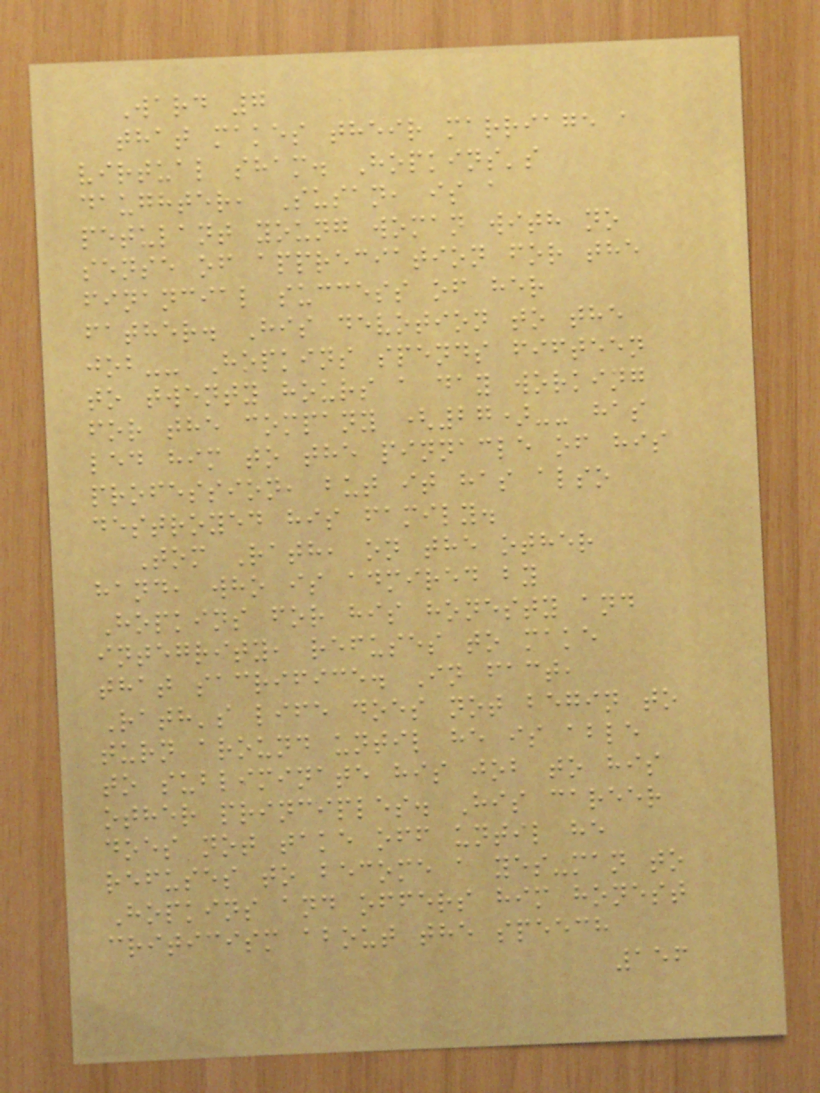Ward 7
that makes their marriage a
virtual sham. Hopkins's
daughter, Susan, is a
petulant young woman with no
sense of appreciation for the
financial success of her
father. His devotion to the
job-- Hopkins spends fifteen
to twenty hours a day working
for the company (27)-- has
led him to the pinnacle of his
profession, but it has also
destroyed his family.
Tom Rath, on the other
hand, who is admired by
Hopkins for his honesty and
integrity, refuses to make
that sacrifice. In fact,
Rath's life does not begin to
turn around until he is able
to subliminate his job to his
other principles. His career
does not take off until he
refuses to become a yes-man to
Hopkins and offers him honest
criticism about the speech
156
